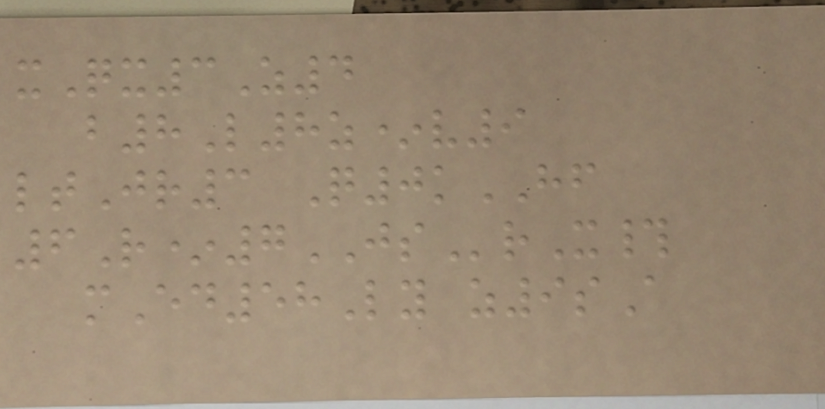xQx3Z4
b8L8z*v9
ltJr3 Q0kHF
6R*7JSrX#
mEd58Ly z9sA
